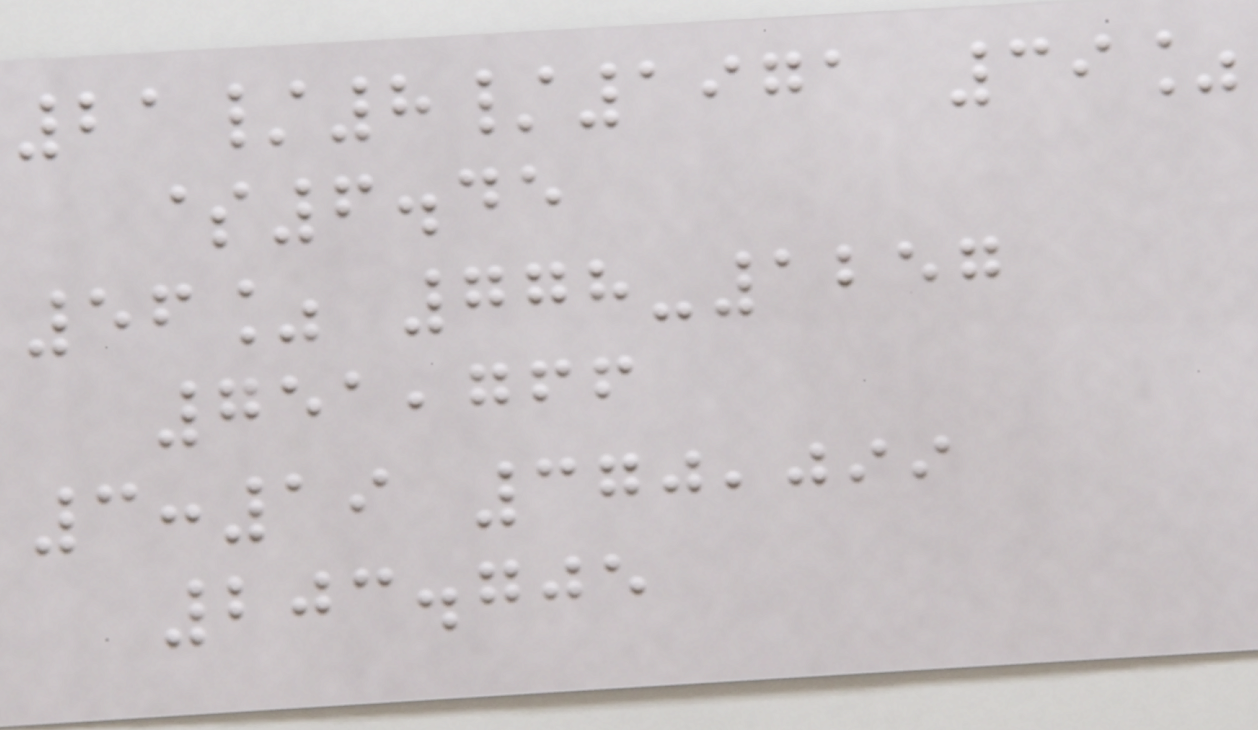21/8/1971 39%
$6.45
56% 778-1257
751,766
3:19 370,099
203.705
